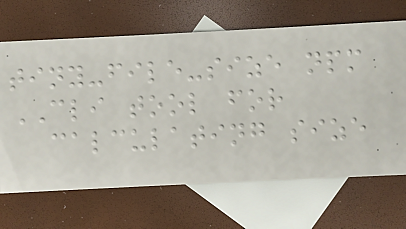tiny-file-size npm
CLI tool for
calculating size
